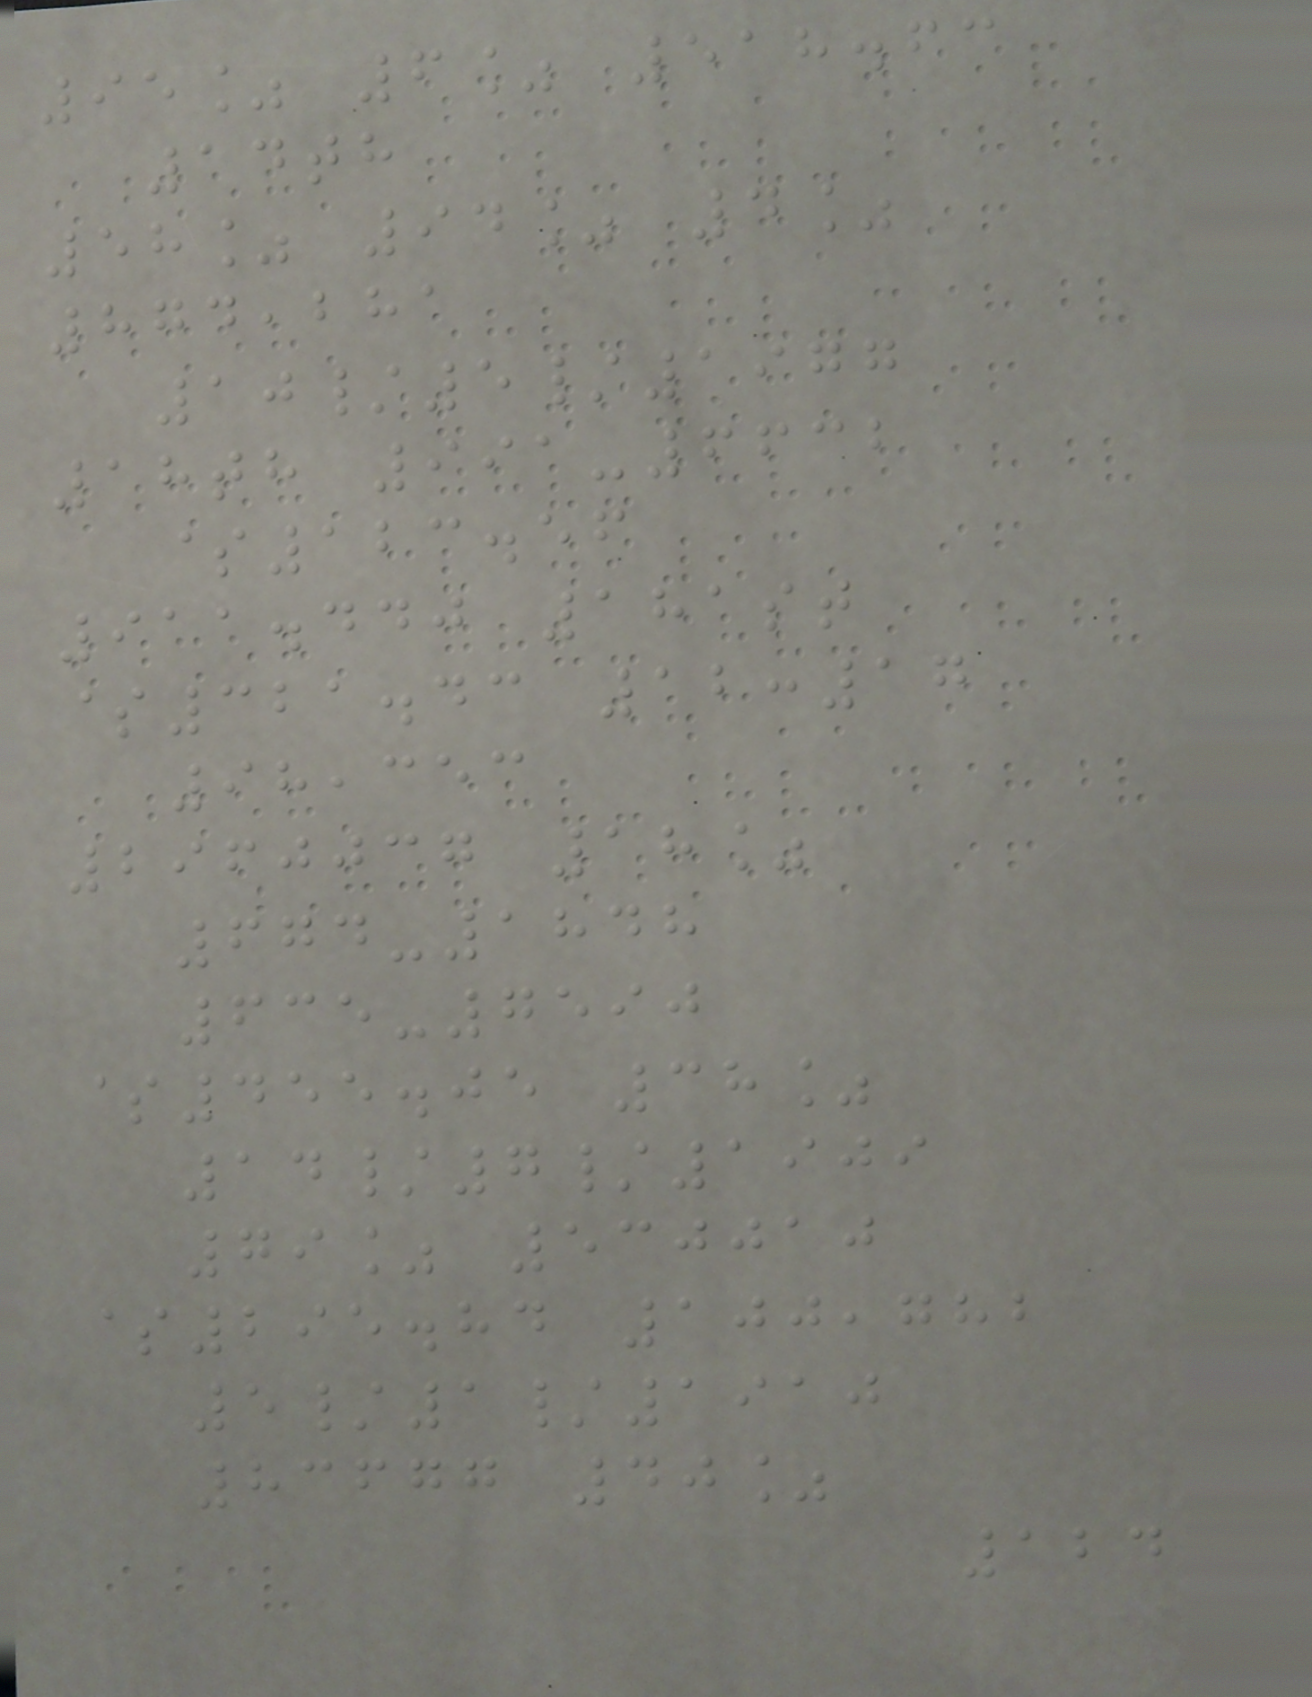95% 6% 518.63
14th
58% 94% 4%
874,281
10/5/1977
18th 991-6632
$123.56
911.440 181st
$321.43 12:17
98,353
2960037 18%
674-1848
635-7590
$455.05 38%
14/7/1909
79% 530010
$295.84 100,782
5/1/1910
83677 40%
124
